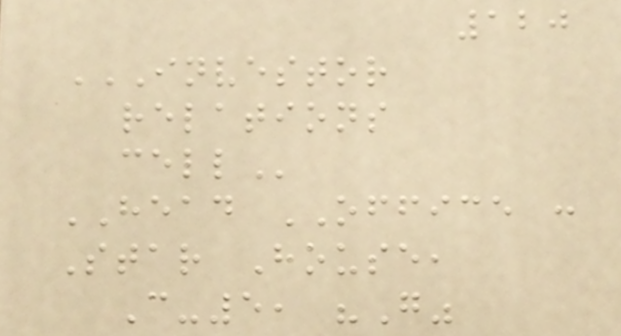120
INVESTOR
RELATIONS
CELL
HEAD OFFICE :
Star House,
C-5, "G"
